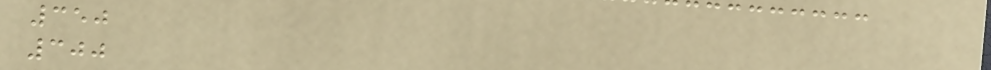350
300
